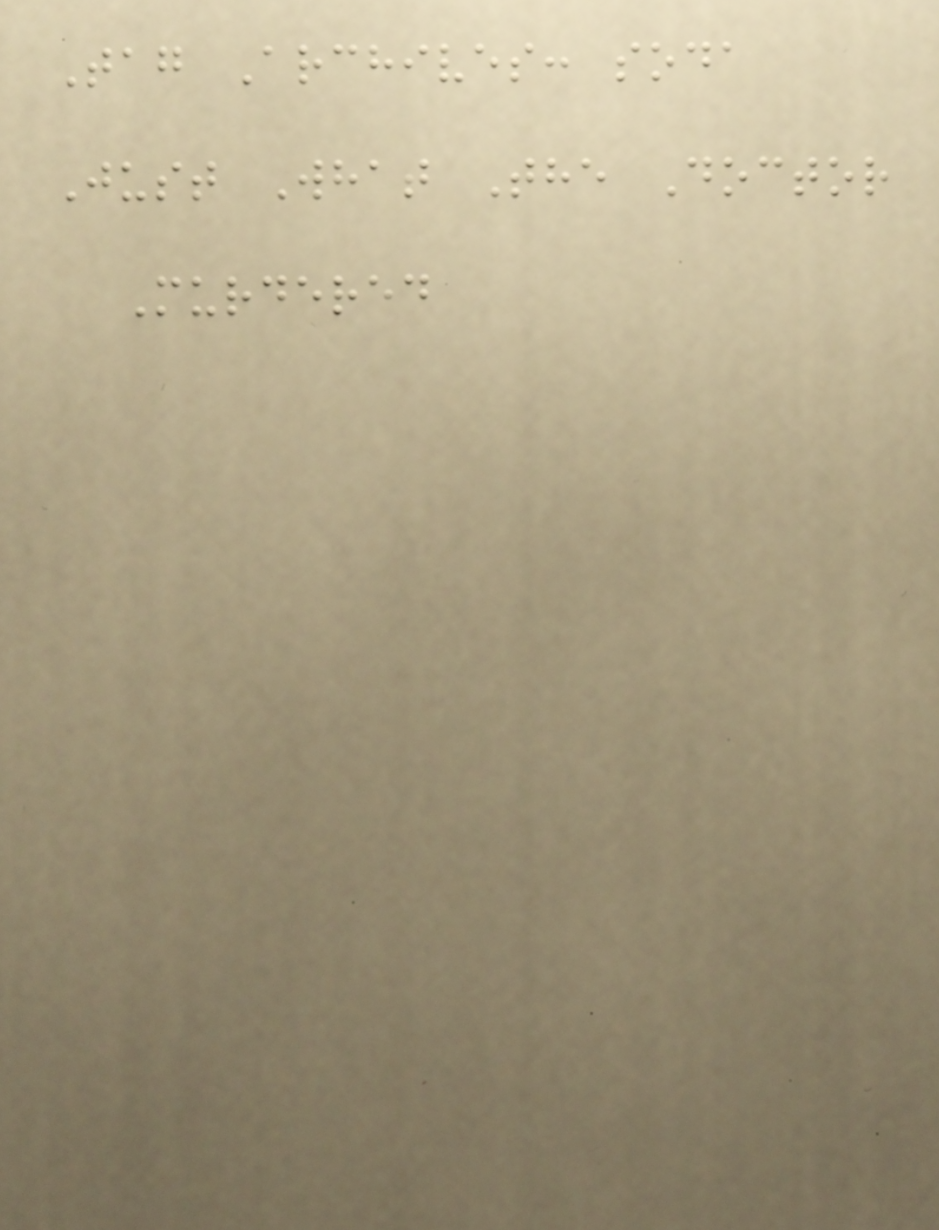Tag Archives: soda
Just What The Doctor
Murdered
